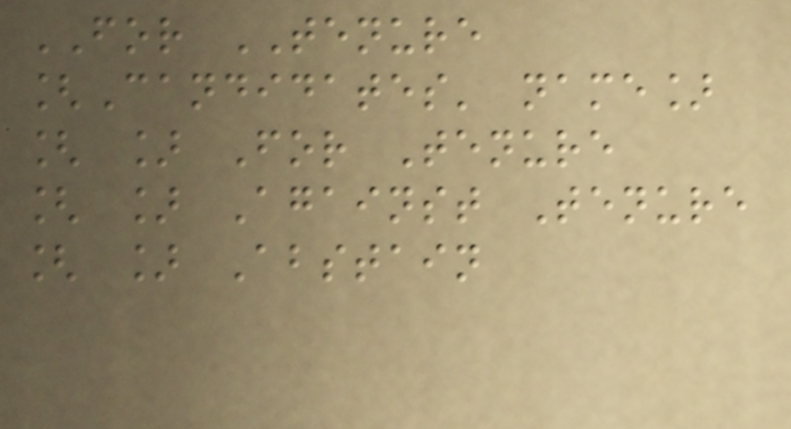FOR TENURE
[Candidates' name]
[ ] For Tenure
[ ] Against Tenure
[ ] Abstain
